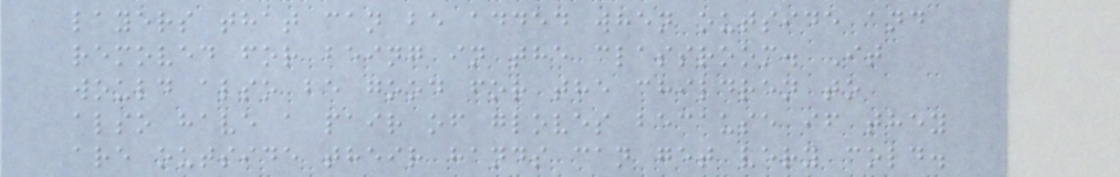layers that can be added when outside and
removed for being in the classroom. It
would also be good for the children to
also have a pair of gloves because if they
are outside their hands can get very cold.
